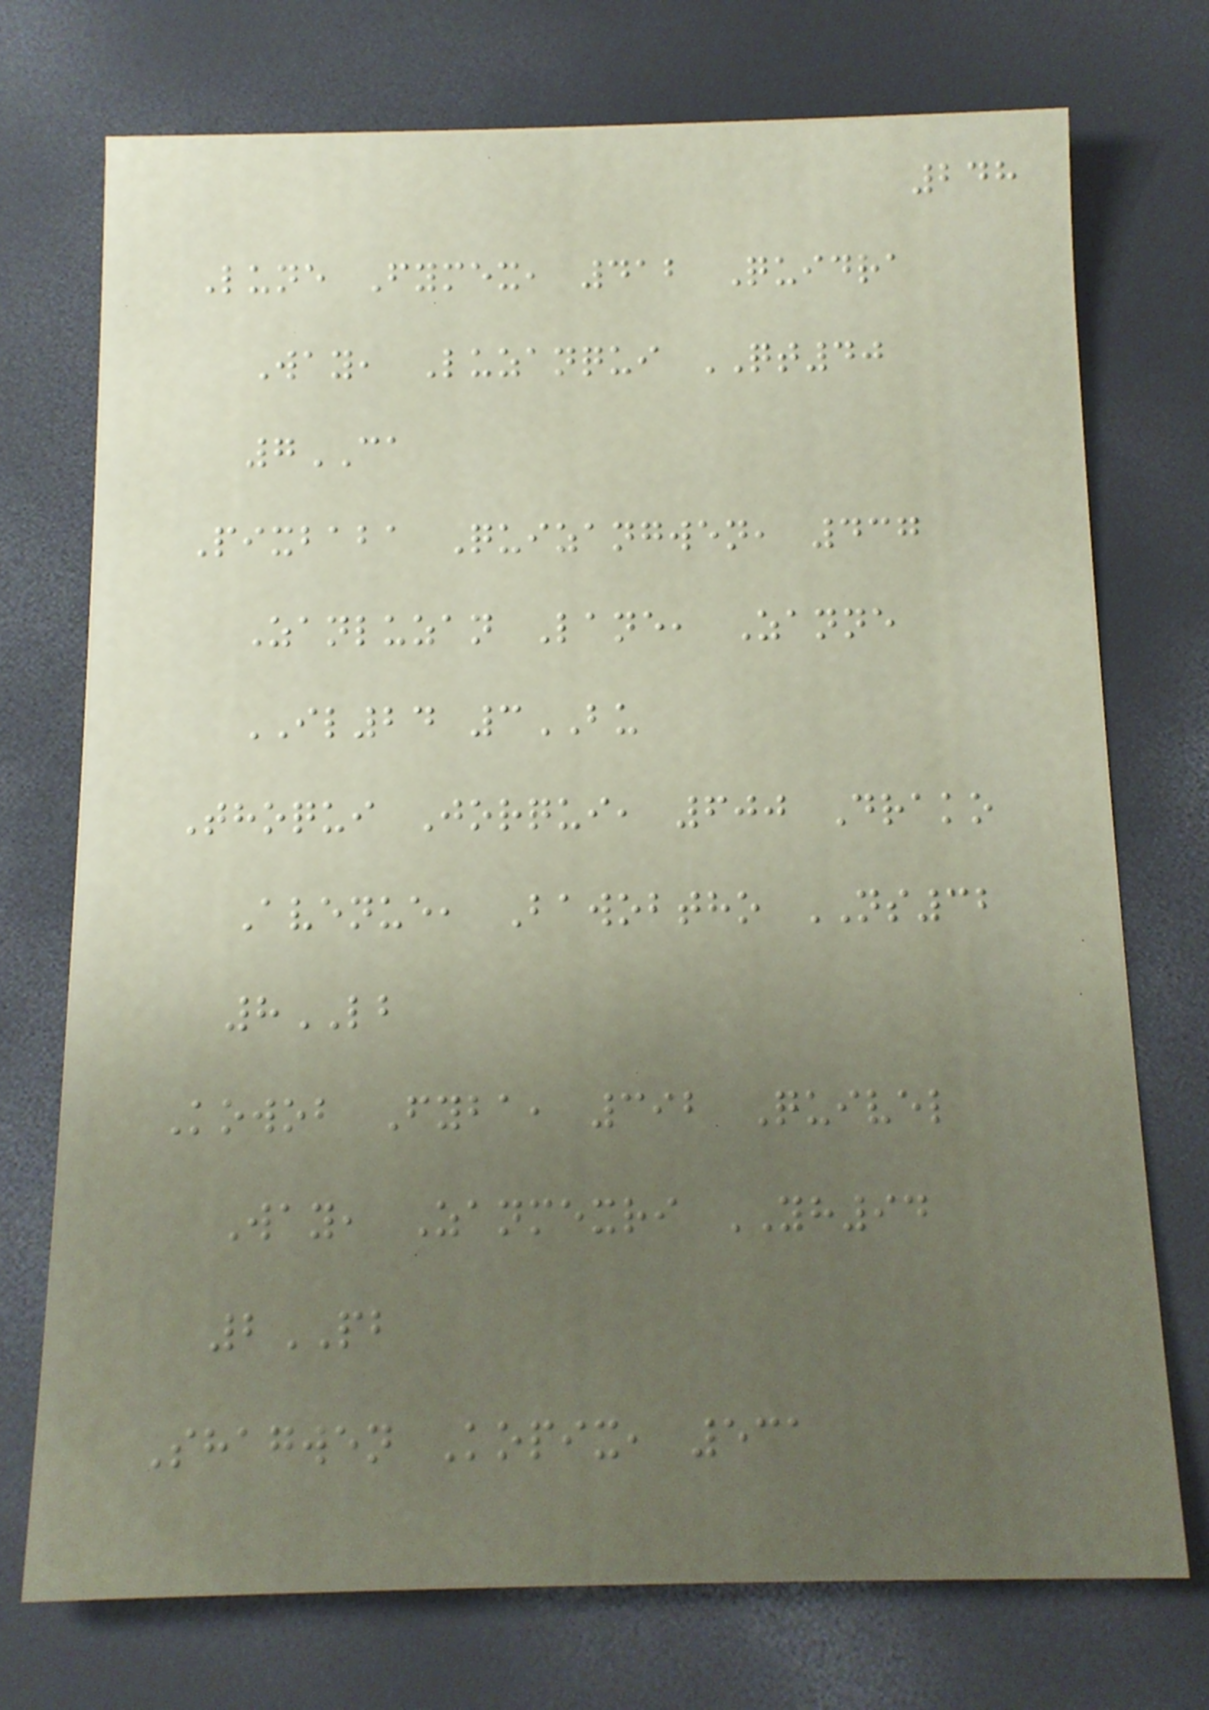248
Lune Fymex, 412 Quidra
Way, Luzanqui QT40
7CA
Pixbaba Quizangwen, 437
Zanluzan Lane, Zanne
IL24 3BU
Thoqui Jorqui, 600 Drako
Avenue, Bawobtho NS32
8LB
Kowob Fyba, 392 Quivel
Way, Zanmexri YH94
2PB
Shagwen Kopix, 531
